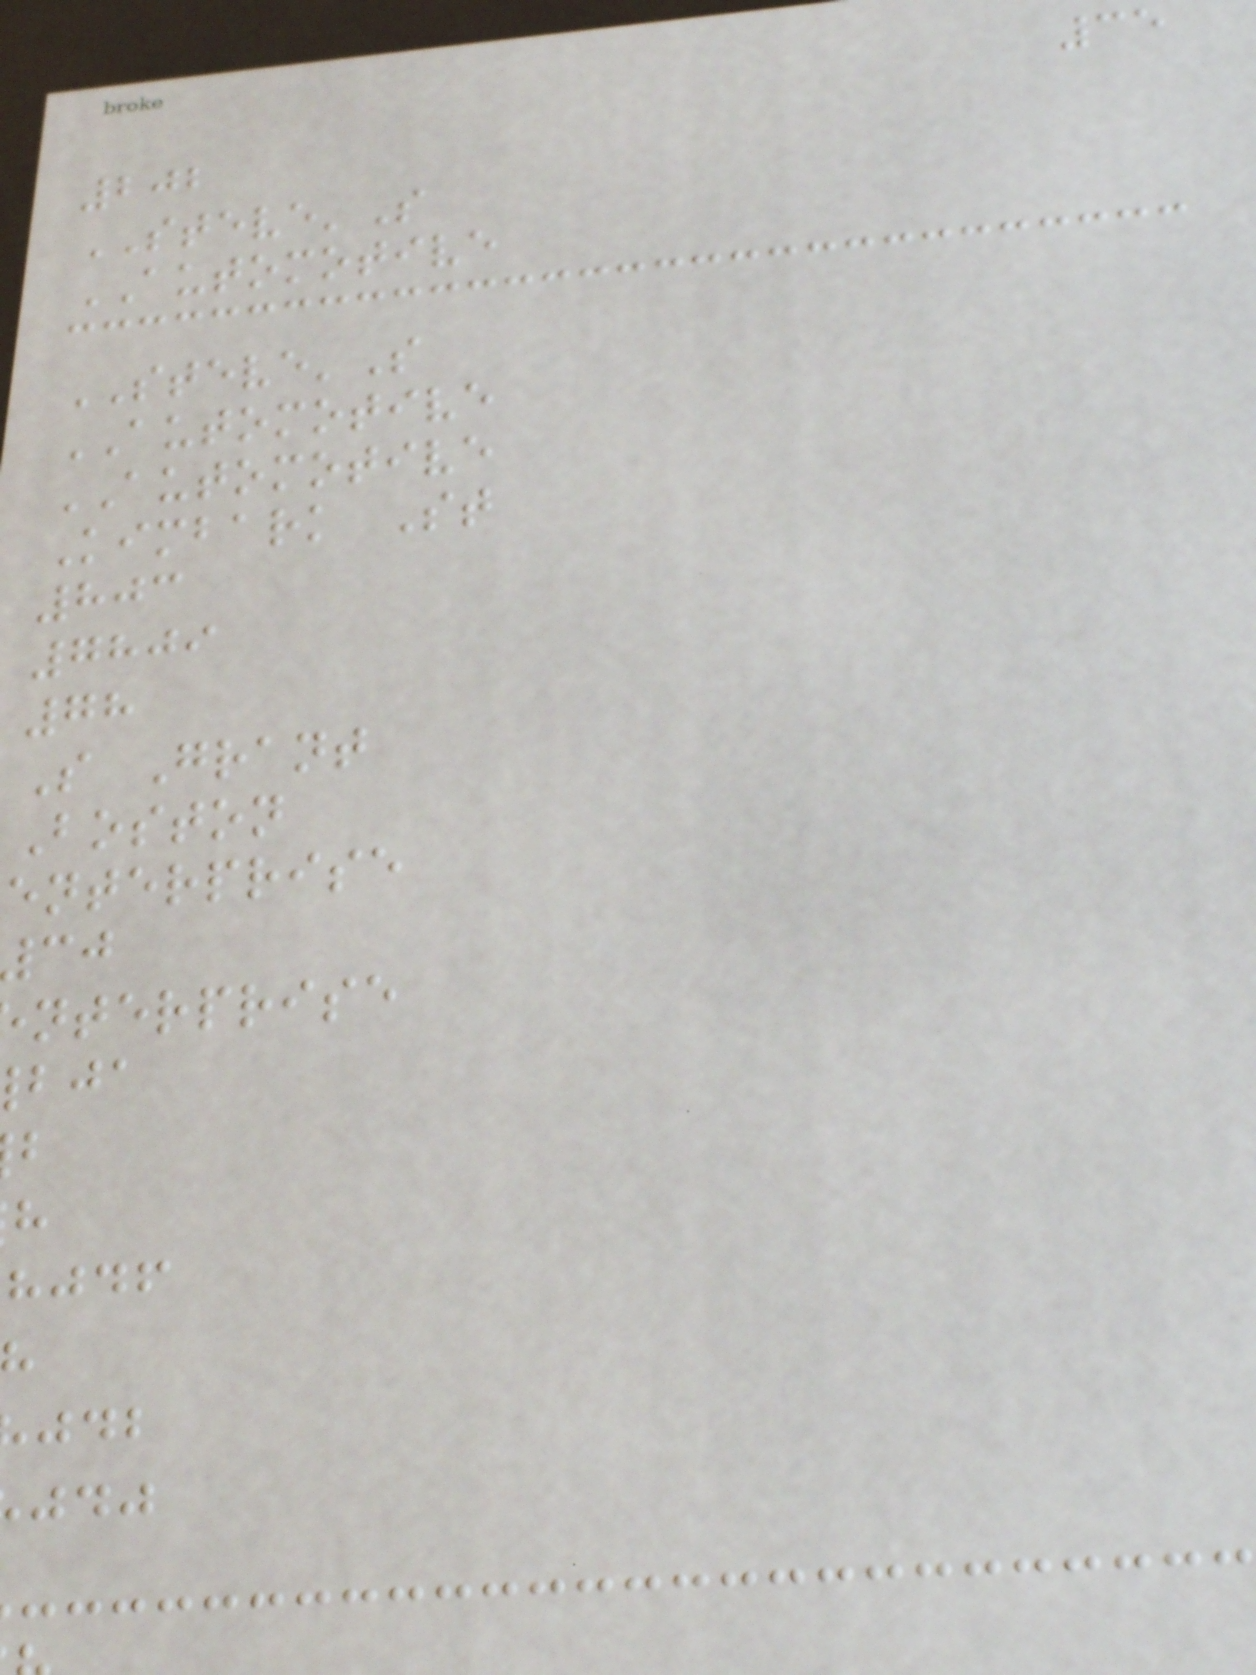35
202
STEVE'S
AUTOMOTIVE
STEVE'S
AUTOMOTIVE
AUTOMOTIVE
Kimbark St
803
7809
78
S Grant
Boston
enterprise
nterprise
hjdf
